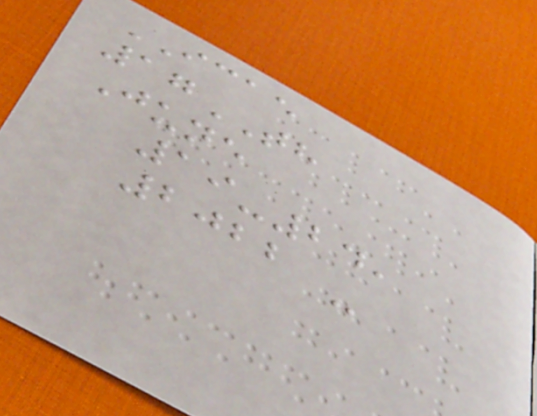ICAE
17TH
June
19-24,
2022 -
